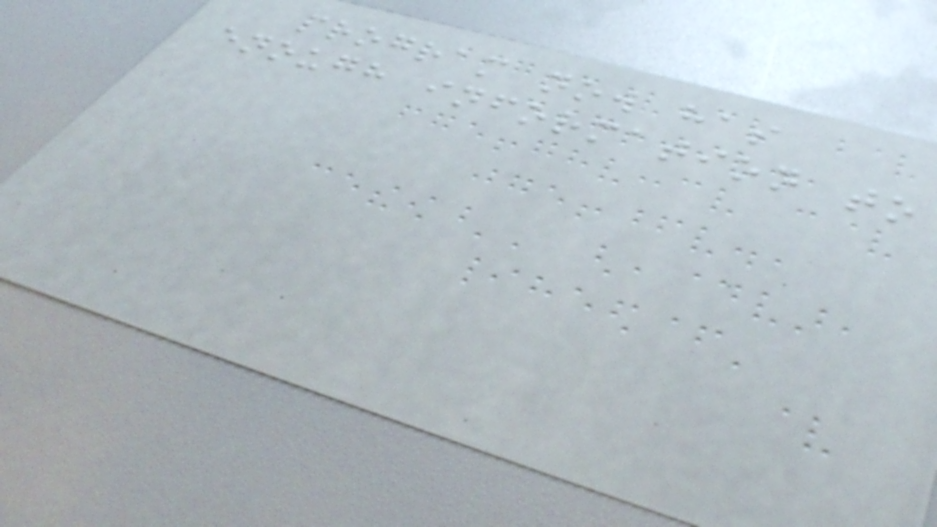program now has
enough information to
